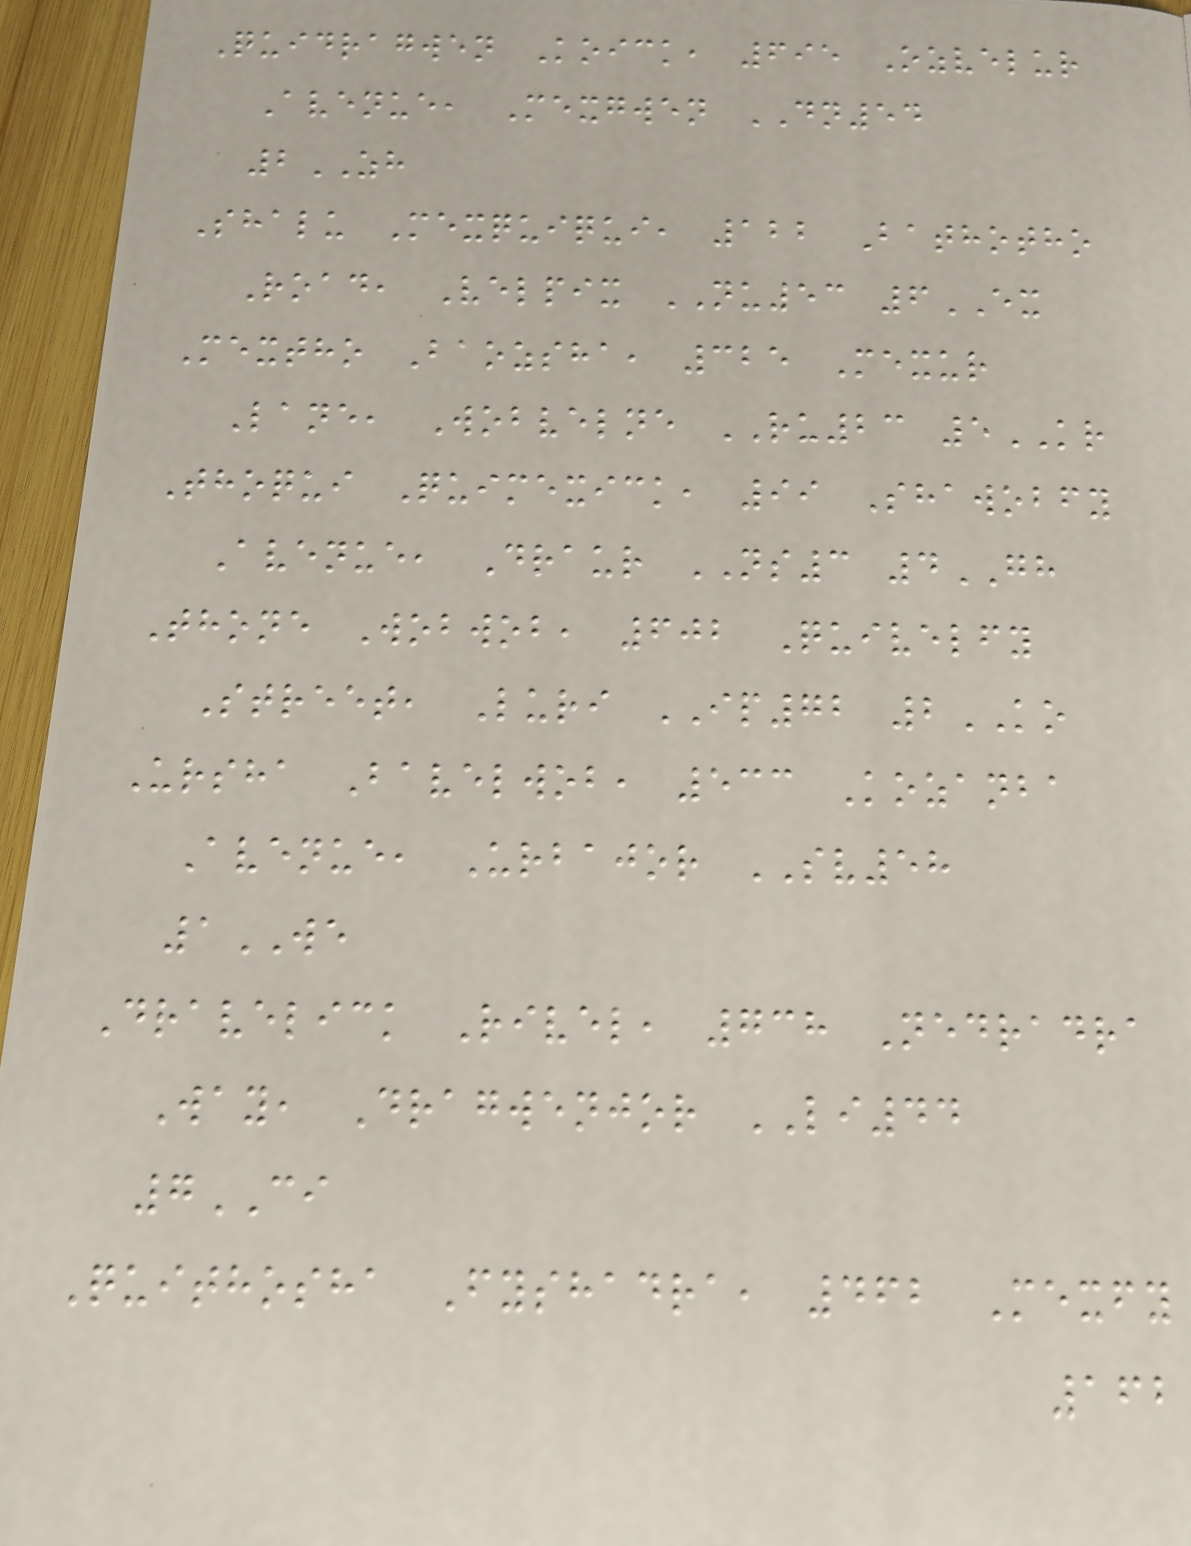Quidragwen Koick, 695 Ozvelur
Avenue, Mexgwen DN54
2ZH
Shalu Mexquiqui, 122 Bathotho
Road, Velpix NU53 6EX
Mextho Baozsha, 325 Mexur
Lane, Wobvelne RU23 5KR
Thoqui Quimexick, 99 Shawobfy
Avenue, Draur NS3 4GH
Thone Wobwob, 602 Quivelfy
Street, Luri IP72 2KO
Ursha Bavelwob, 533 Kozanba
Avenue, Urbajor SV58
1WE
Dravelick Rivel, 738 Nedradra
Way, Dragwenjor LI44
7CI
Quithosha Fyshadra, 462 Mexfy
162
